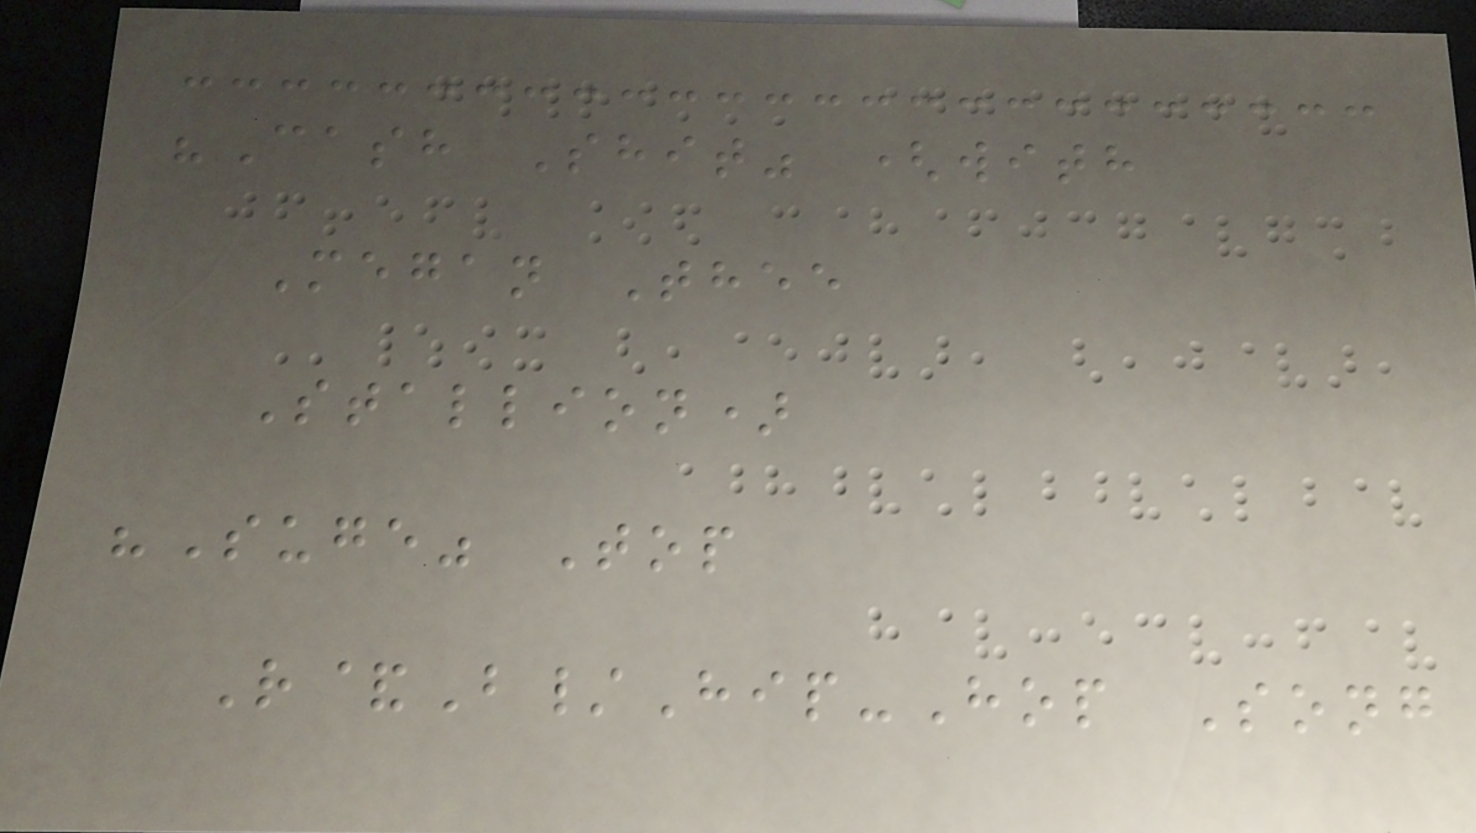"Cash Shit" (with
Megan Thee
Stallion)
"Suge" Top
R&B/Hip-Hop Song
